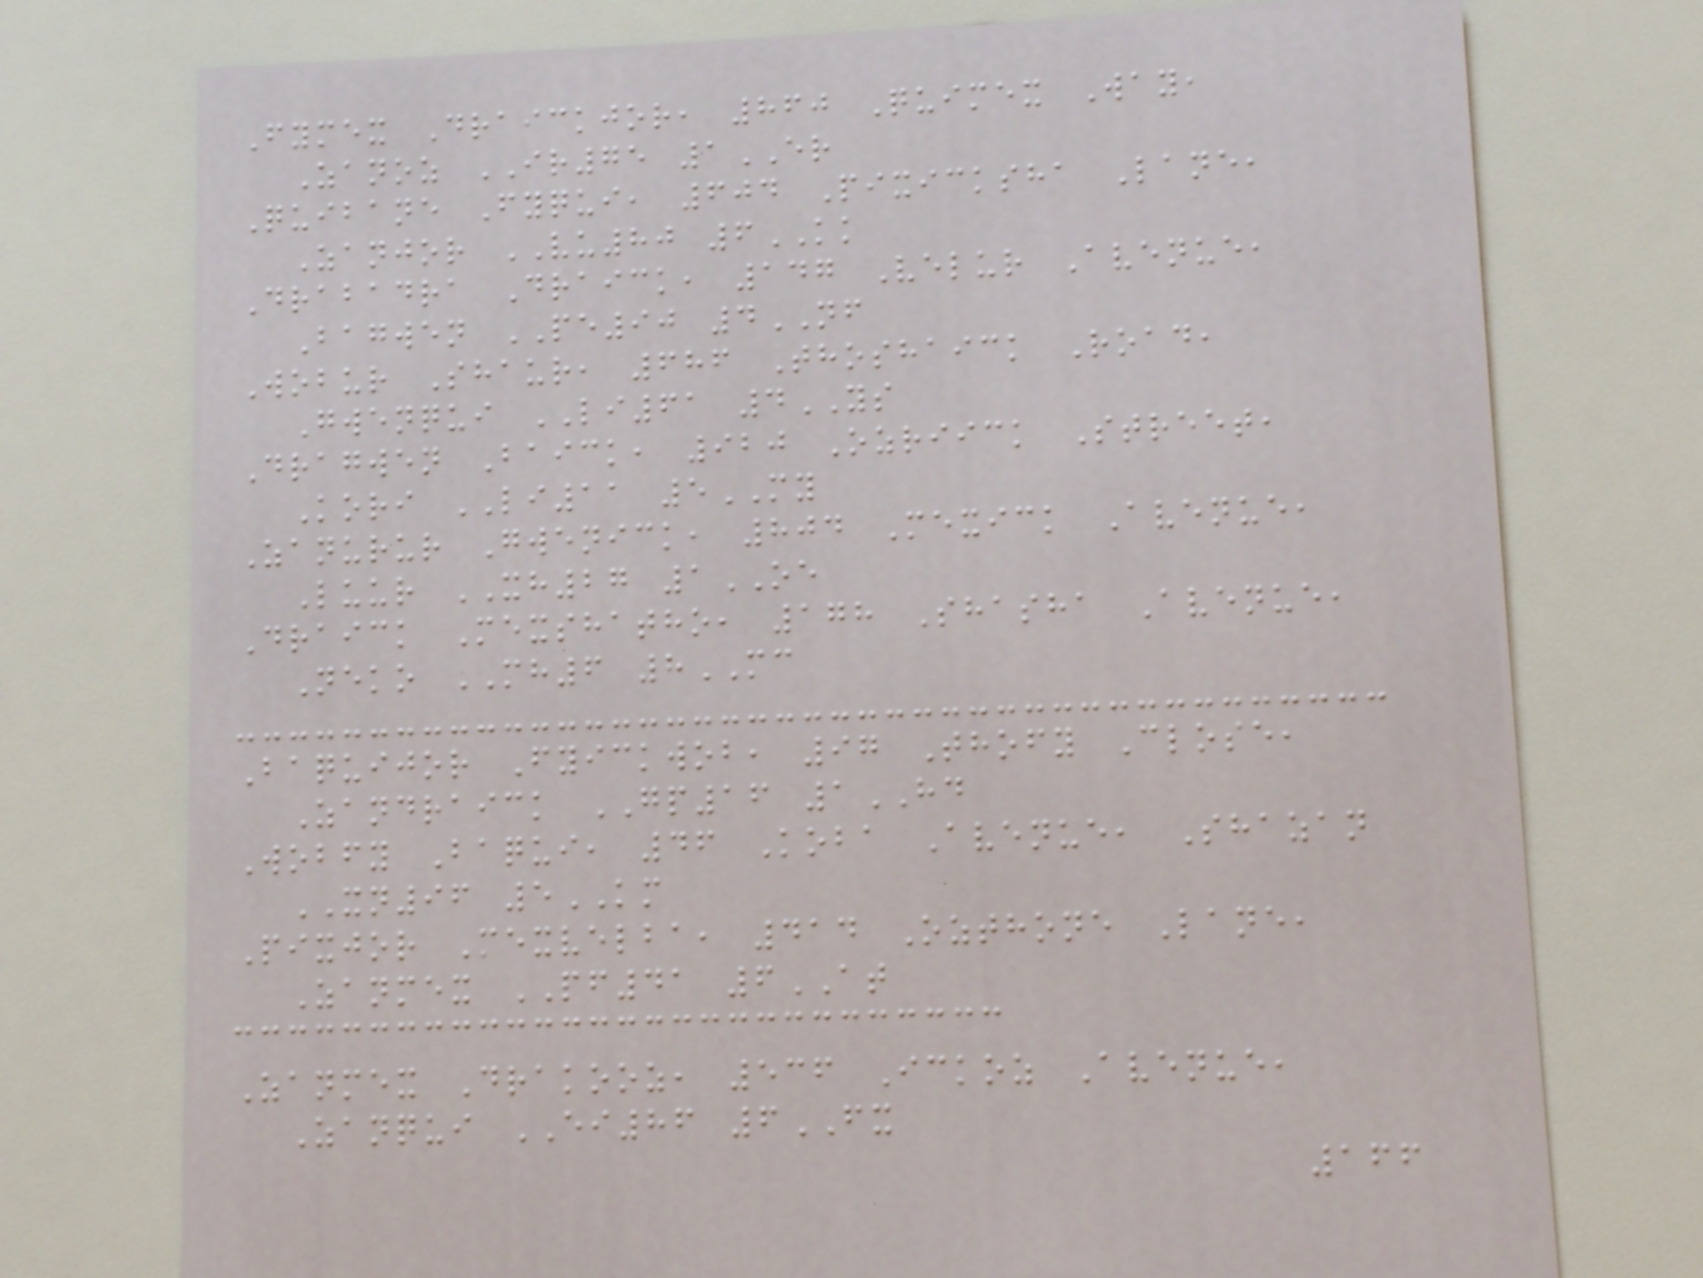Fymex Draickjor, 860 Quimex Way,
Zanoz IR75 1ER
Quibane Fyqui, 604 Pixicksha Lane,
Zanjor VU80 6KK
Drabadra Draick, 147 Velur Avenue,
Bagwen PE90 4NF
Wobur Shaur, 686 Thoshaick Road,
Gwenqui LI61 4YS
Dragwen Baick, 920 Ozriick Street,
Kori LI11 5MY
Zanurur Gwenick, 804 Mexick Avenue,
Luur XH27 1OE
Draick Mexshatho, 178 Shasha Avenue,
Neko MH6 8MC
Baquijor Fyickwob, 97 Thofy Close,
Zandraick GP16 1HD
Wobfy Baqui, 46 Koba Avenue, Shazan
XN96 5KM
Pixjor Mexvelba, 414 Ozthone Lane,
Zanmex PF41 6AT
Zanmex Drakooz, 536 Ickoz Avenue,
Zanqui EI86 6FX
166
